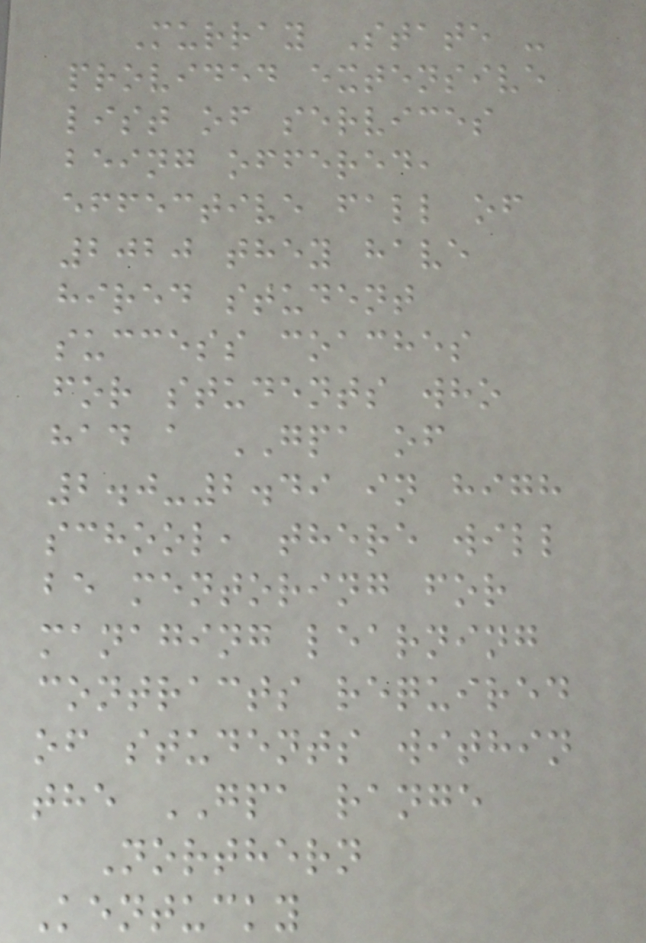Murray State -
provided extensive
list of services
being offered,
effective fall of
2020 they have
hired student
success coaches
for students who
had a GPA of
2.0-2.49 in high
school, there will
be mentoring for
managing learning
contracts required
of students within
the GPA range
Northern
Kentucky
